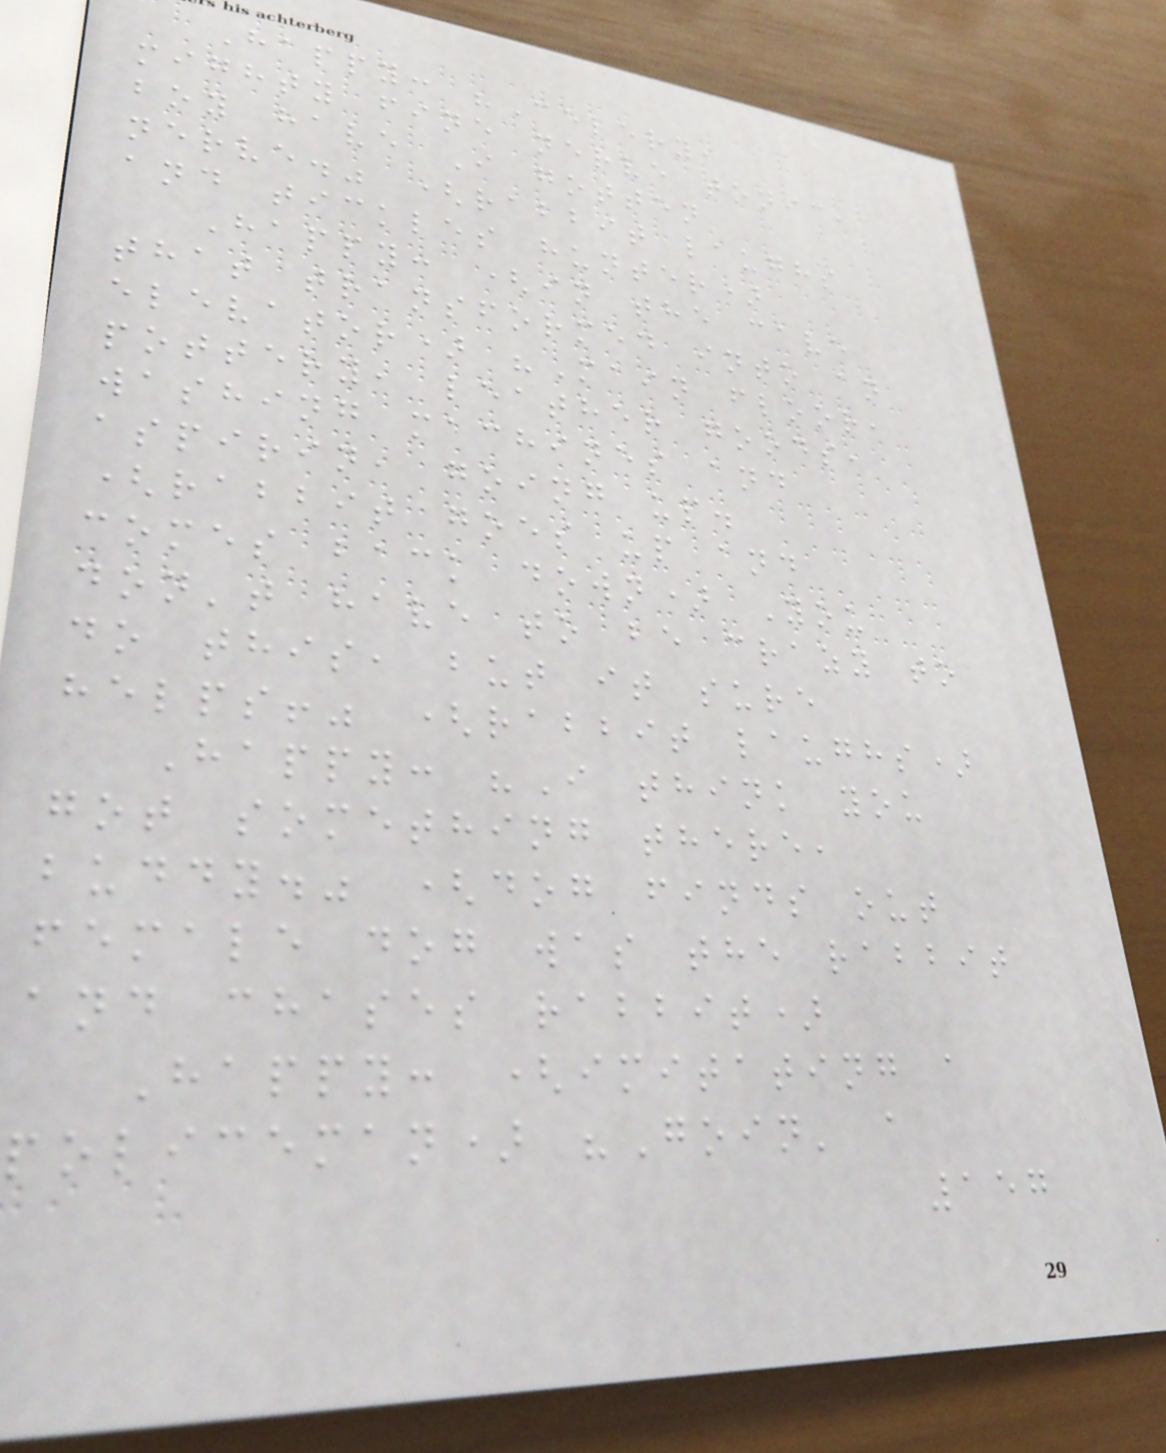Happy: "Celery,
mighty fine nerve tonic,
boy have I gotten
nerve." (rabbit laughs
and tickles hunter)
Happy: (in the cave
that transformed into an
elevator) "Main floor,
pottery, leather goods,
washing machines and
aspirin, going up.
(rabbit goes up and
comes back down) You
don't have to be crazy to
do this, but it sure
helps!" (rabbit laughs)
Happy: "I think you
got something there,
buddy." (dog finds out
female dog was the rabbit
and chases rabbit)
Happy: (imitating a
policeman) "Goin' a
157
